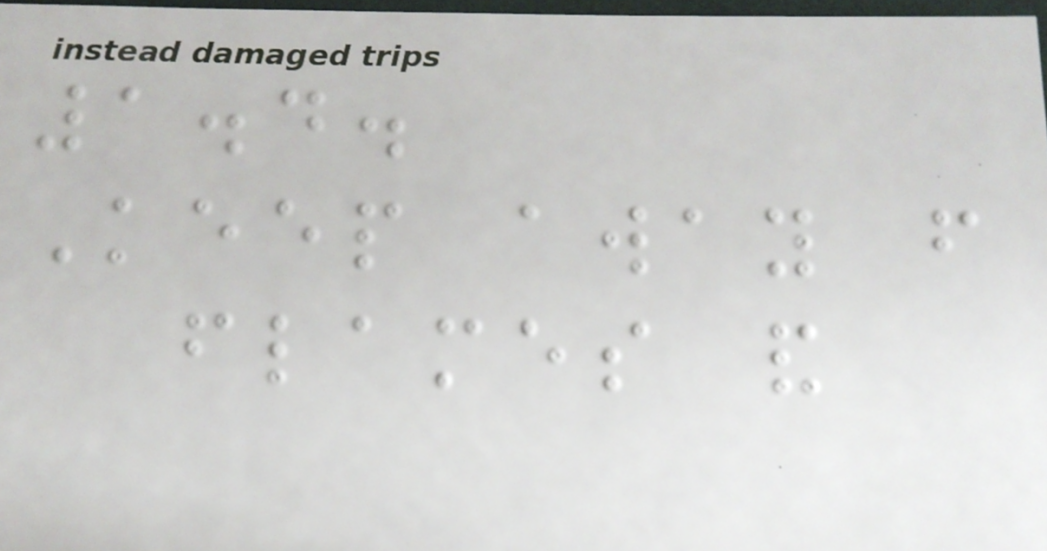1.4.
Keep away from
flames and
